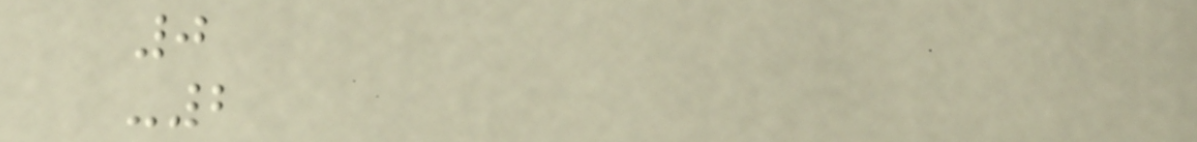0
-2
